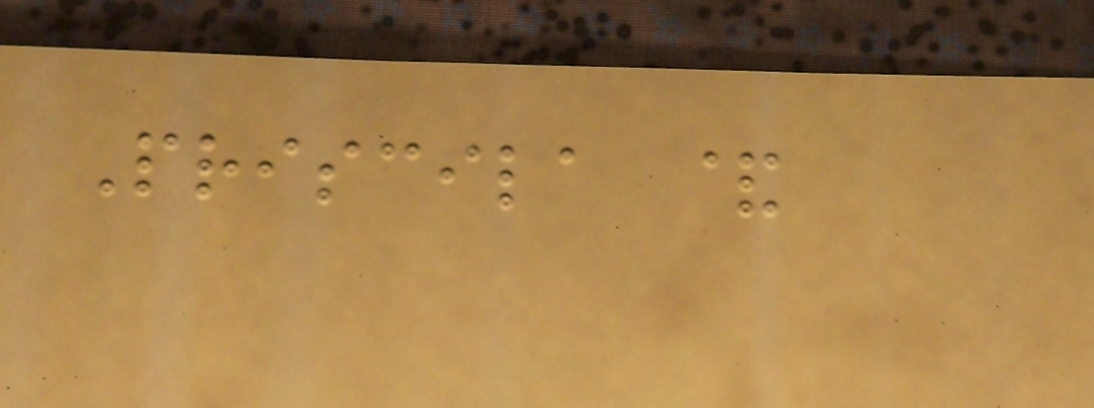Priscila &
